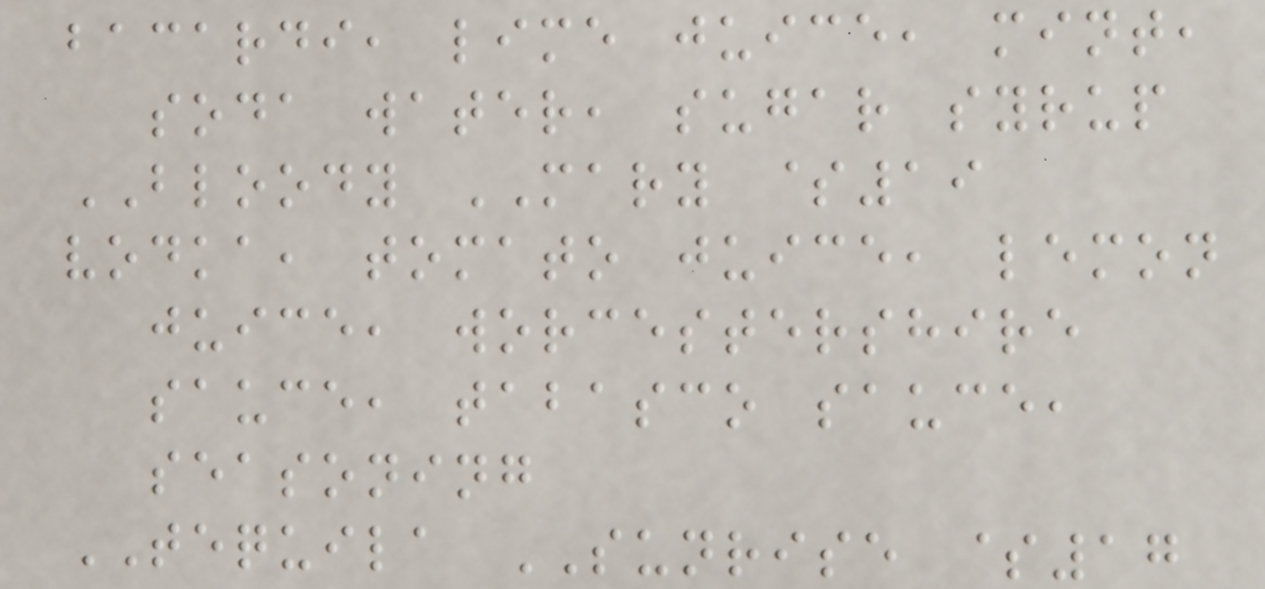bacardi, lime juice, mint,
soda water, sugar syrup
BLOODY MARY $19
vodka, tomato juice, lemon
juice, worcestershire
sauce, tabasco sauce,
seasoning
TEQUILA SUNRISE $17
